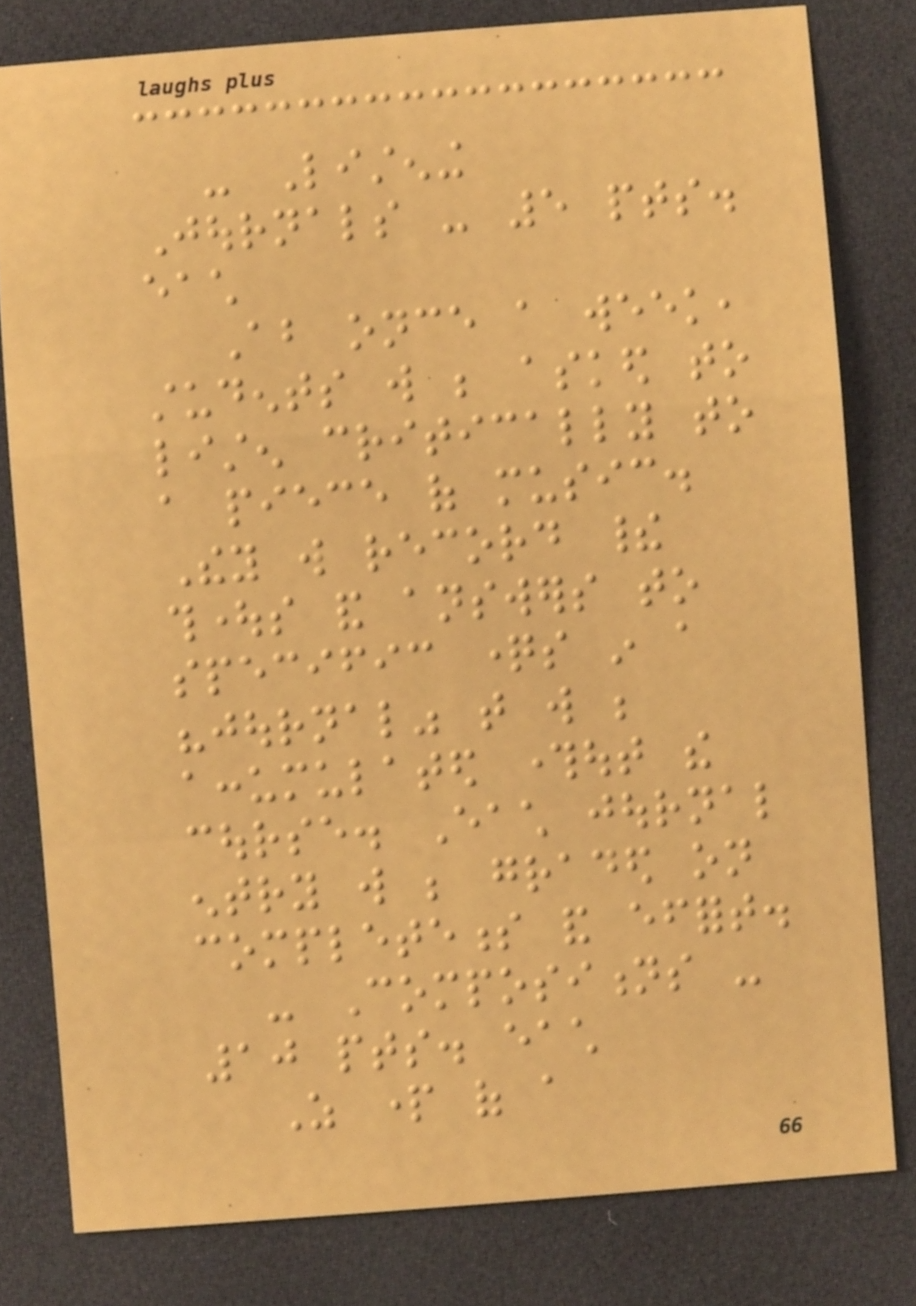- Listening
Journals - 5 pts.
each
About once a week,
students will be asked to
listen critically to
a piece of music.
They will record their
thoughts and answers to
specific questions in a
"journal" that will be
accumulated throughout the
course. Each journal
entry will be graded on
completeness and effort.
- Compositions -
10 pts. each
As part of a
